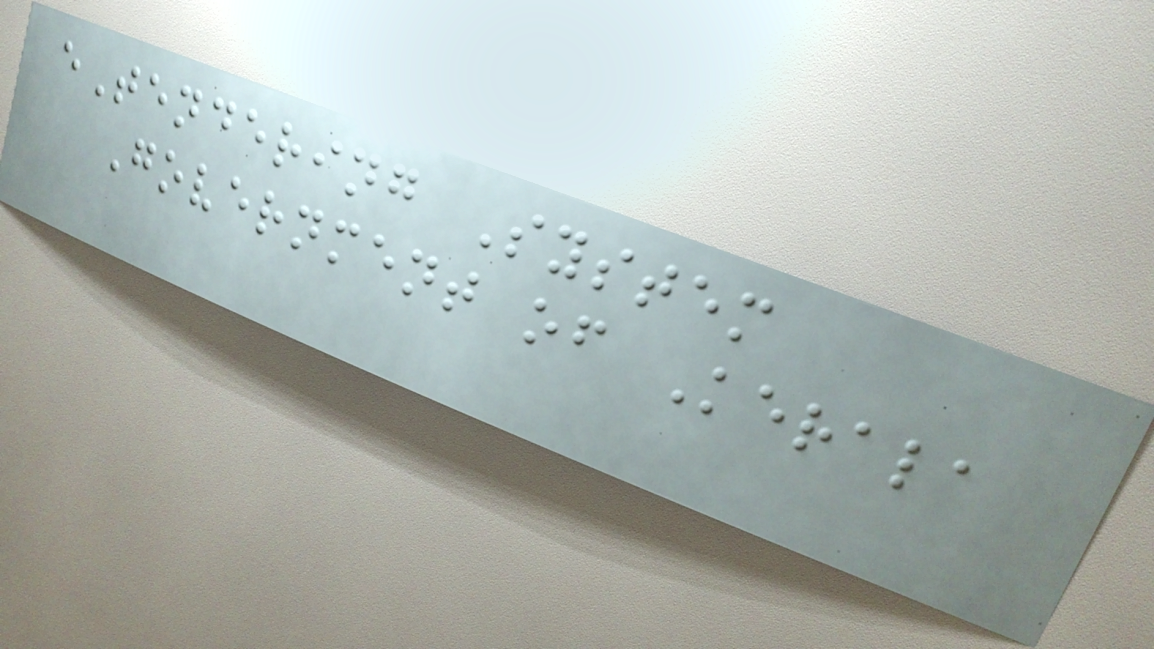eTendering System
Government of Kerala
